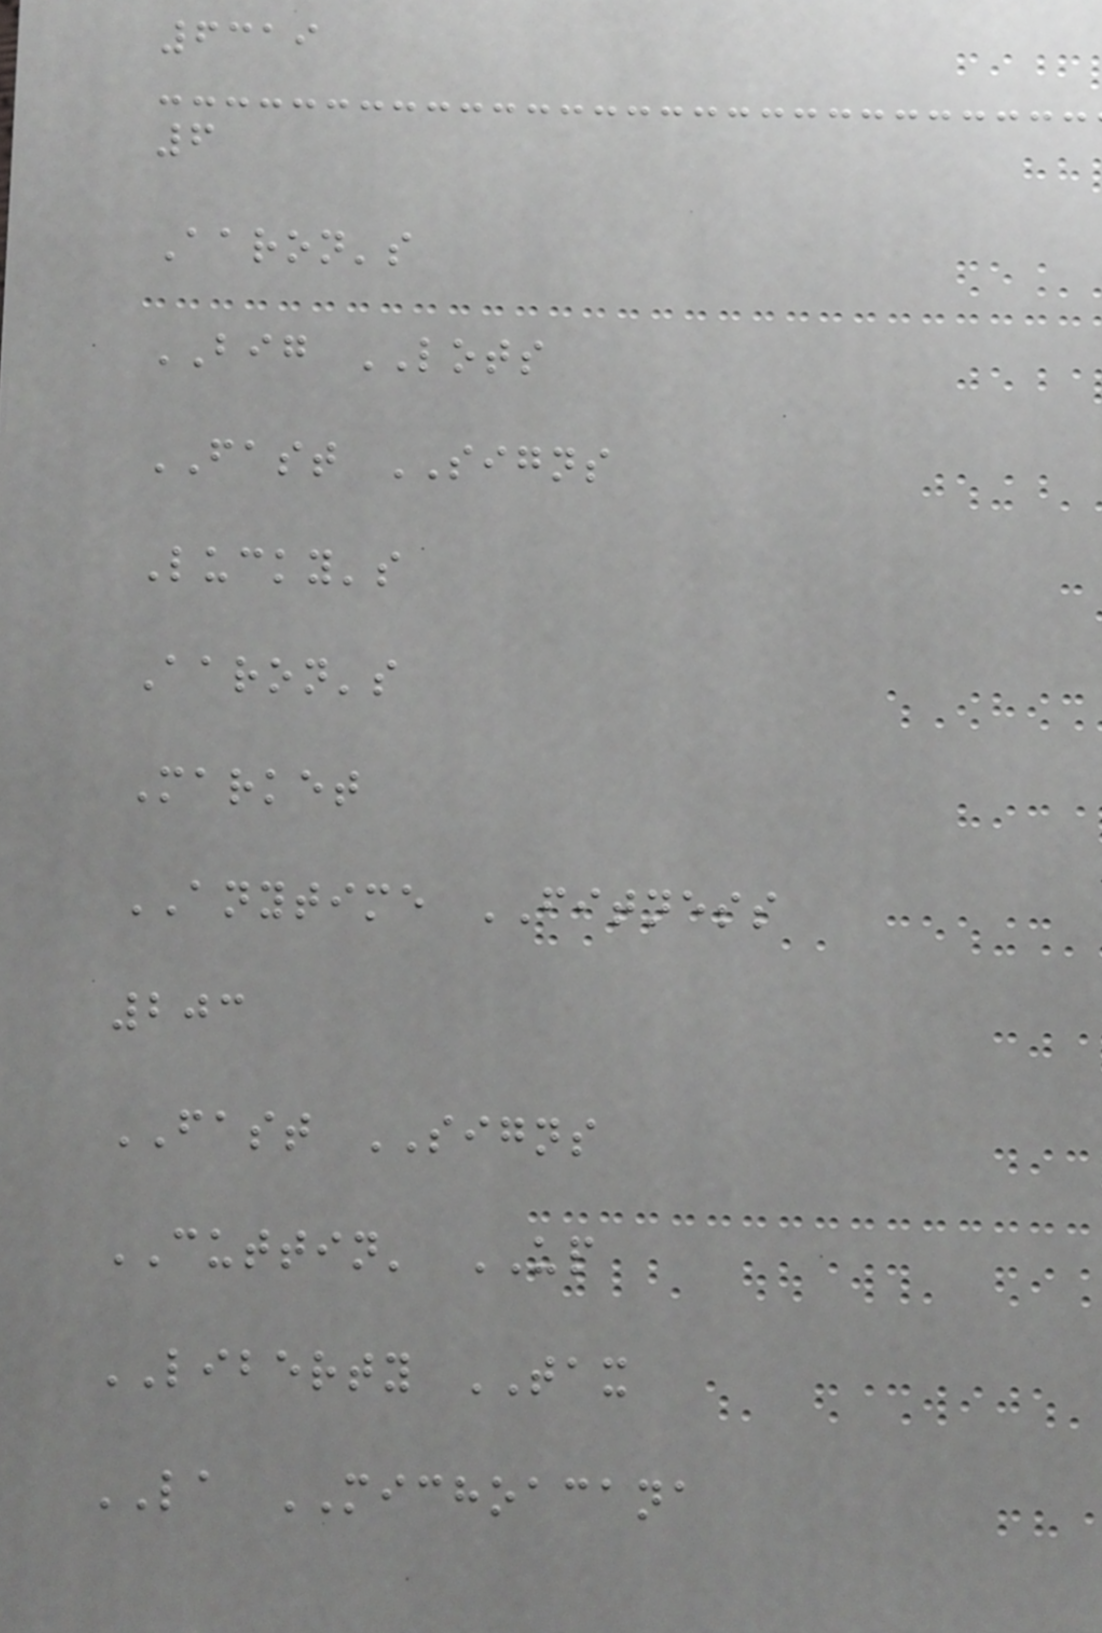6319
6
Aaron's
BIG LOTS
FAST SIGNS
Lucky's
Aaron's
Market
ANYTIME FITNESS
203
FAST SIGNS
CUTTIN' UP
LIBERTY TAX
LA MICHOACANA
